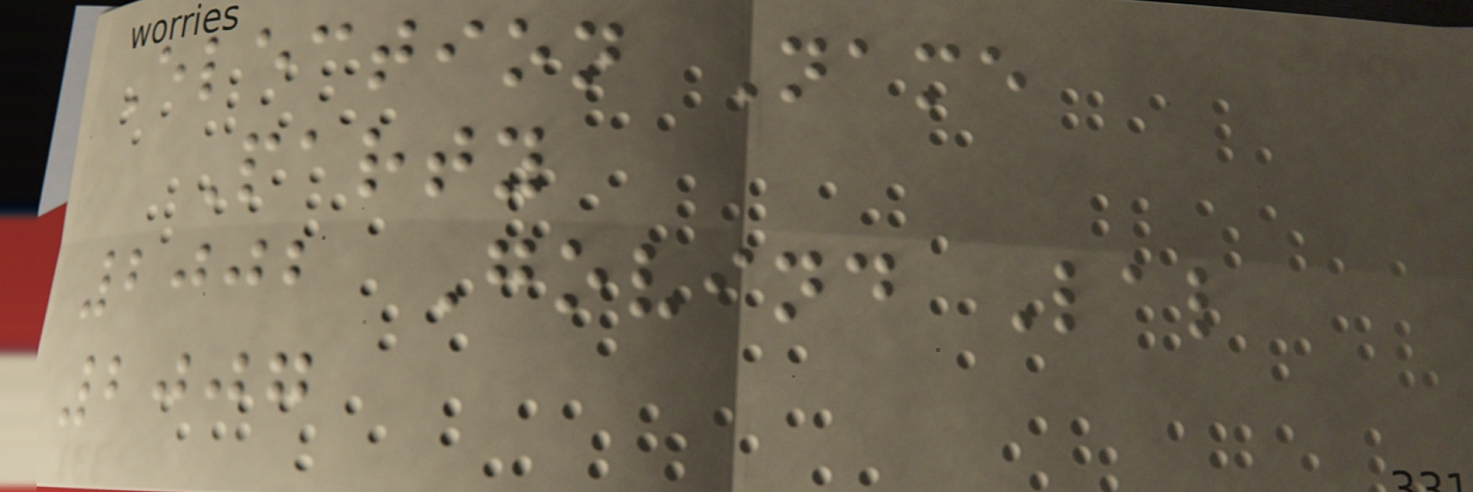Election Name
Party
2002 Govind Lal
2007
